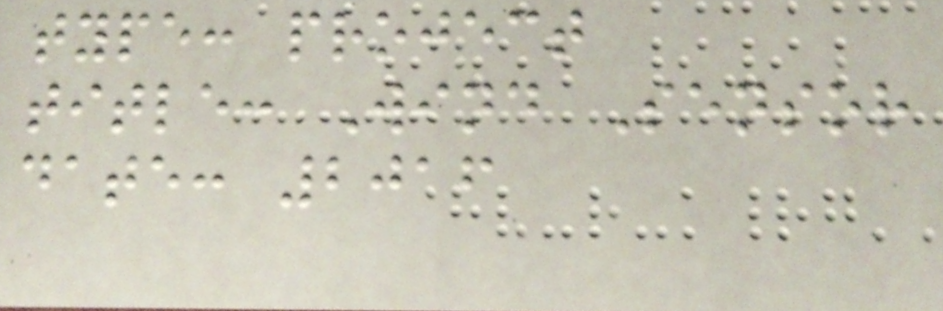type: project
title: Wind Sensor
date: 2016
